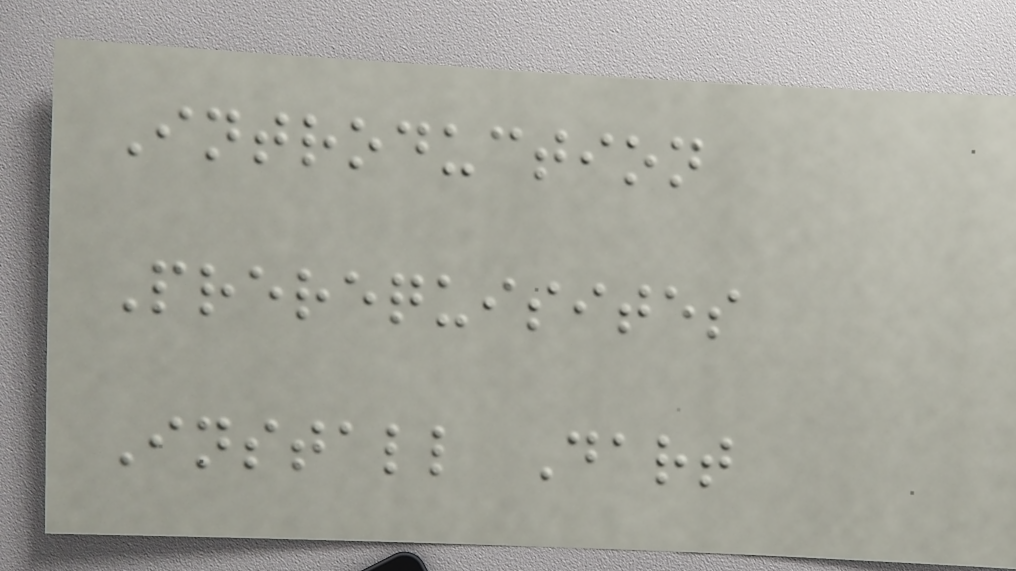Introduction
Prerequisites
Install Dart
